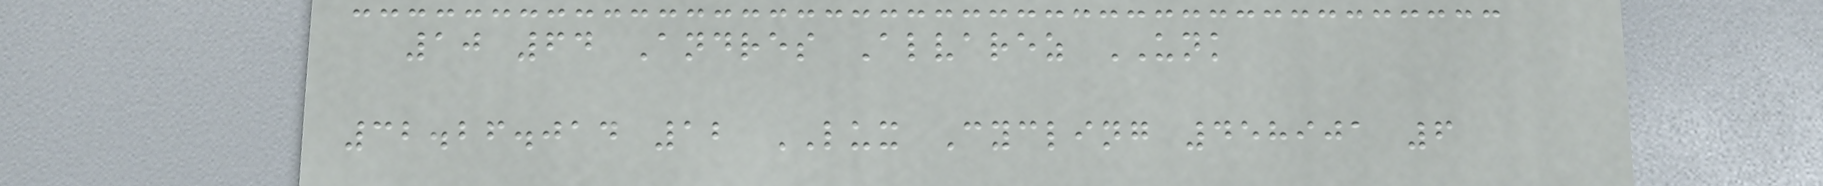10 64 Andres Alvarez UNK
32.26.014 12 LUX Cycling 458901 6
